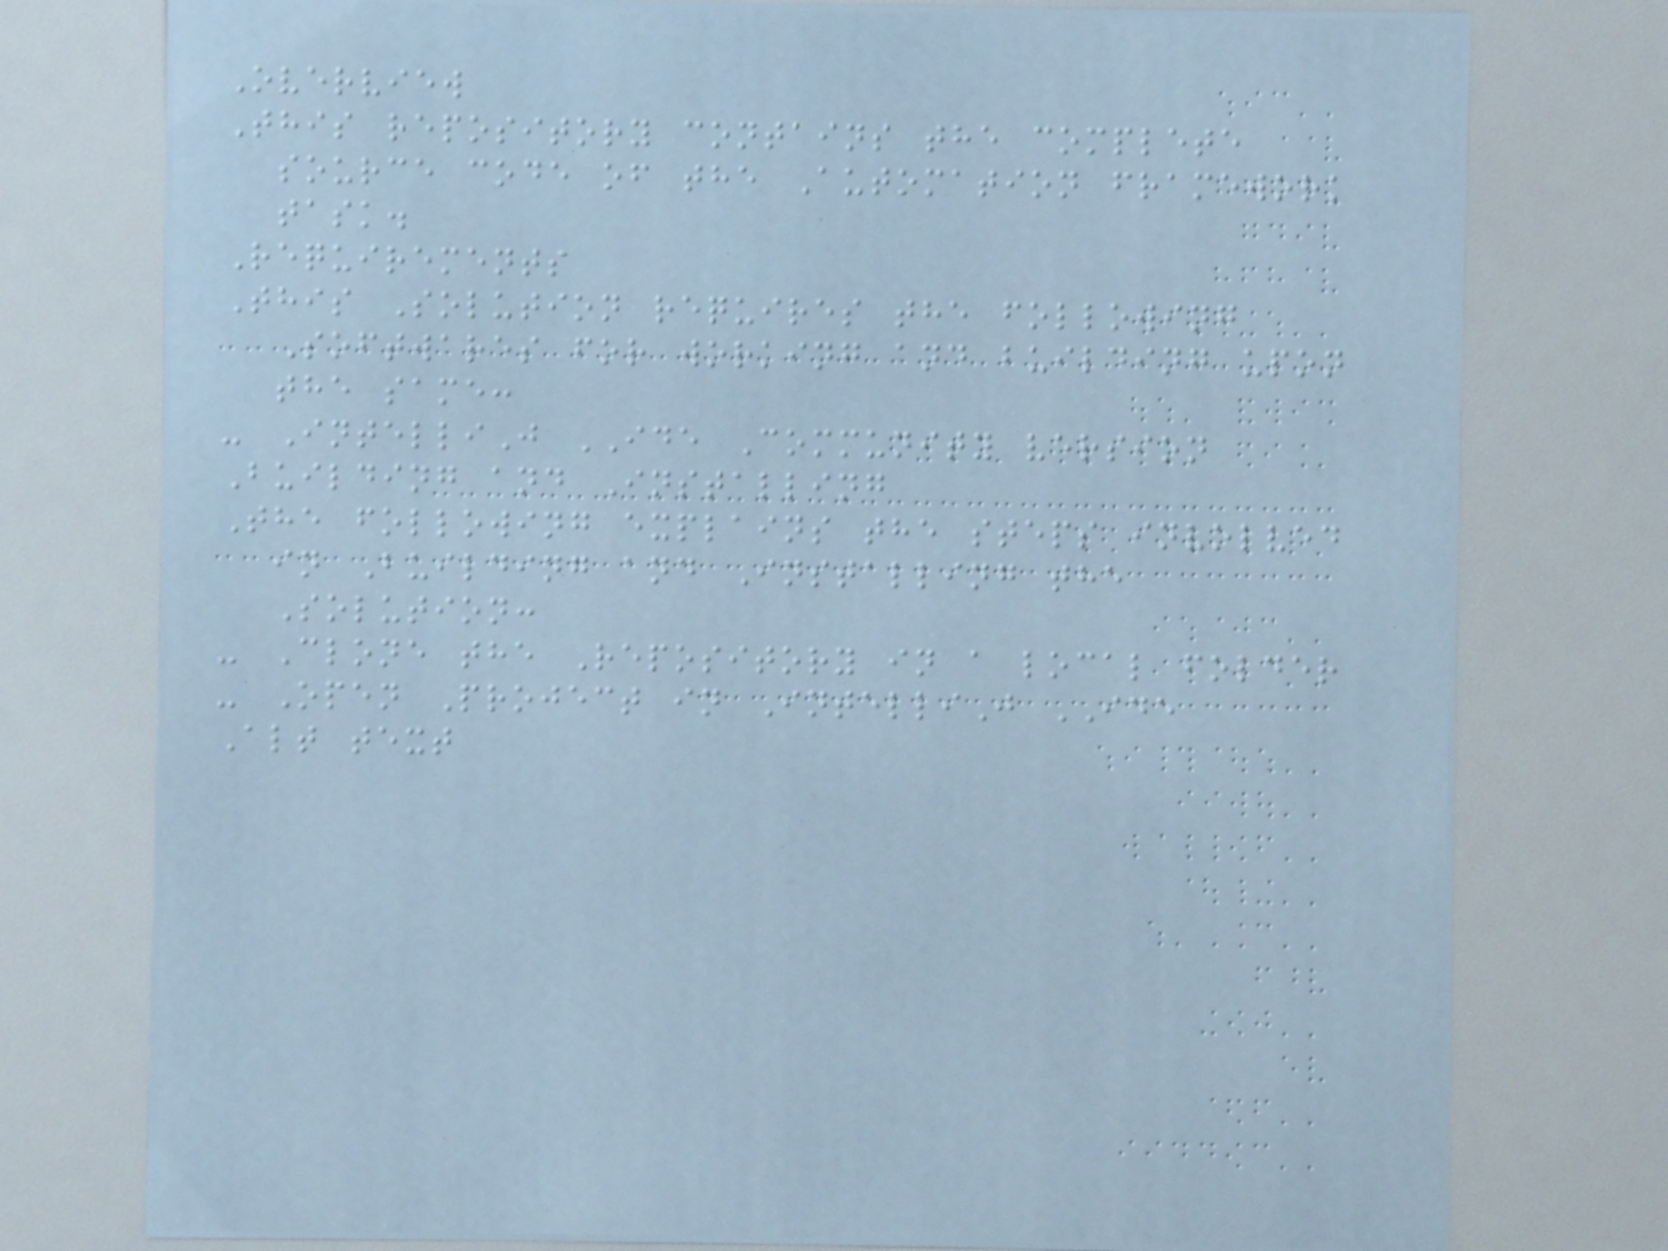Overview
This repository contains the complete
source code of the Automation framework
task.
Requirements
This Solution requires the following
Softwares for working and building upon
the same:
- IntelliJ IDE Community version
Building and Installing
The following explains the steps involved
in Building and Installing the
Solution:
- Clone the Repository in a local folder
- Open Project in IntelliJ IDE
Alt text
